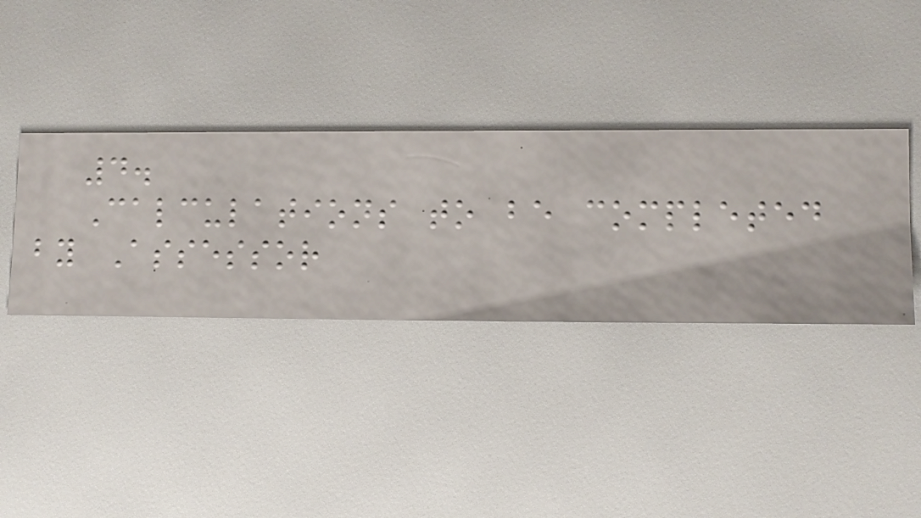4.
Calculations to be completed
by Assessor
